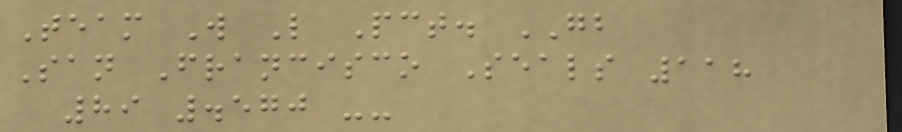Team W L Pct. GB
San Francisco Seals 118
89 .570 --
